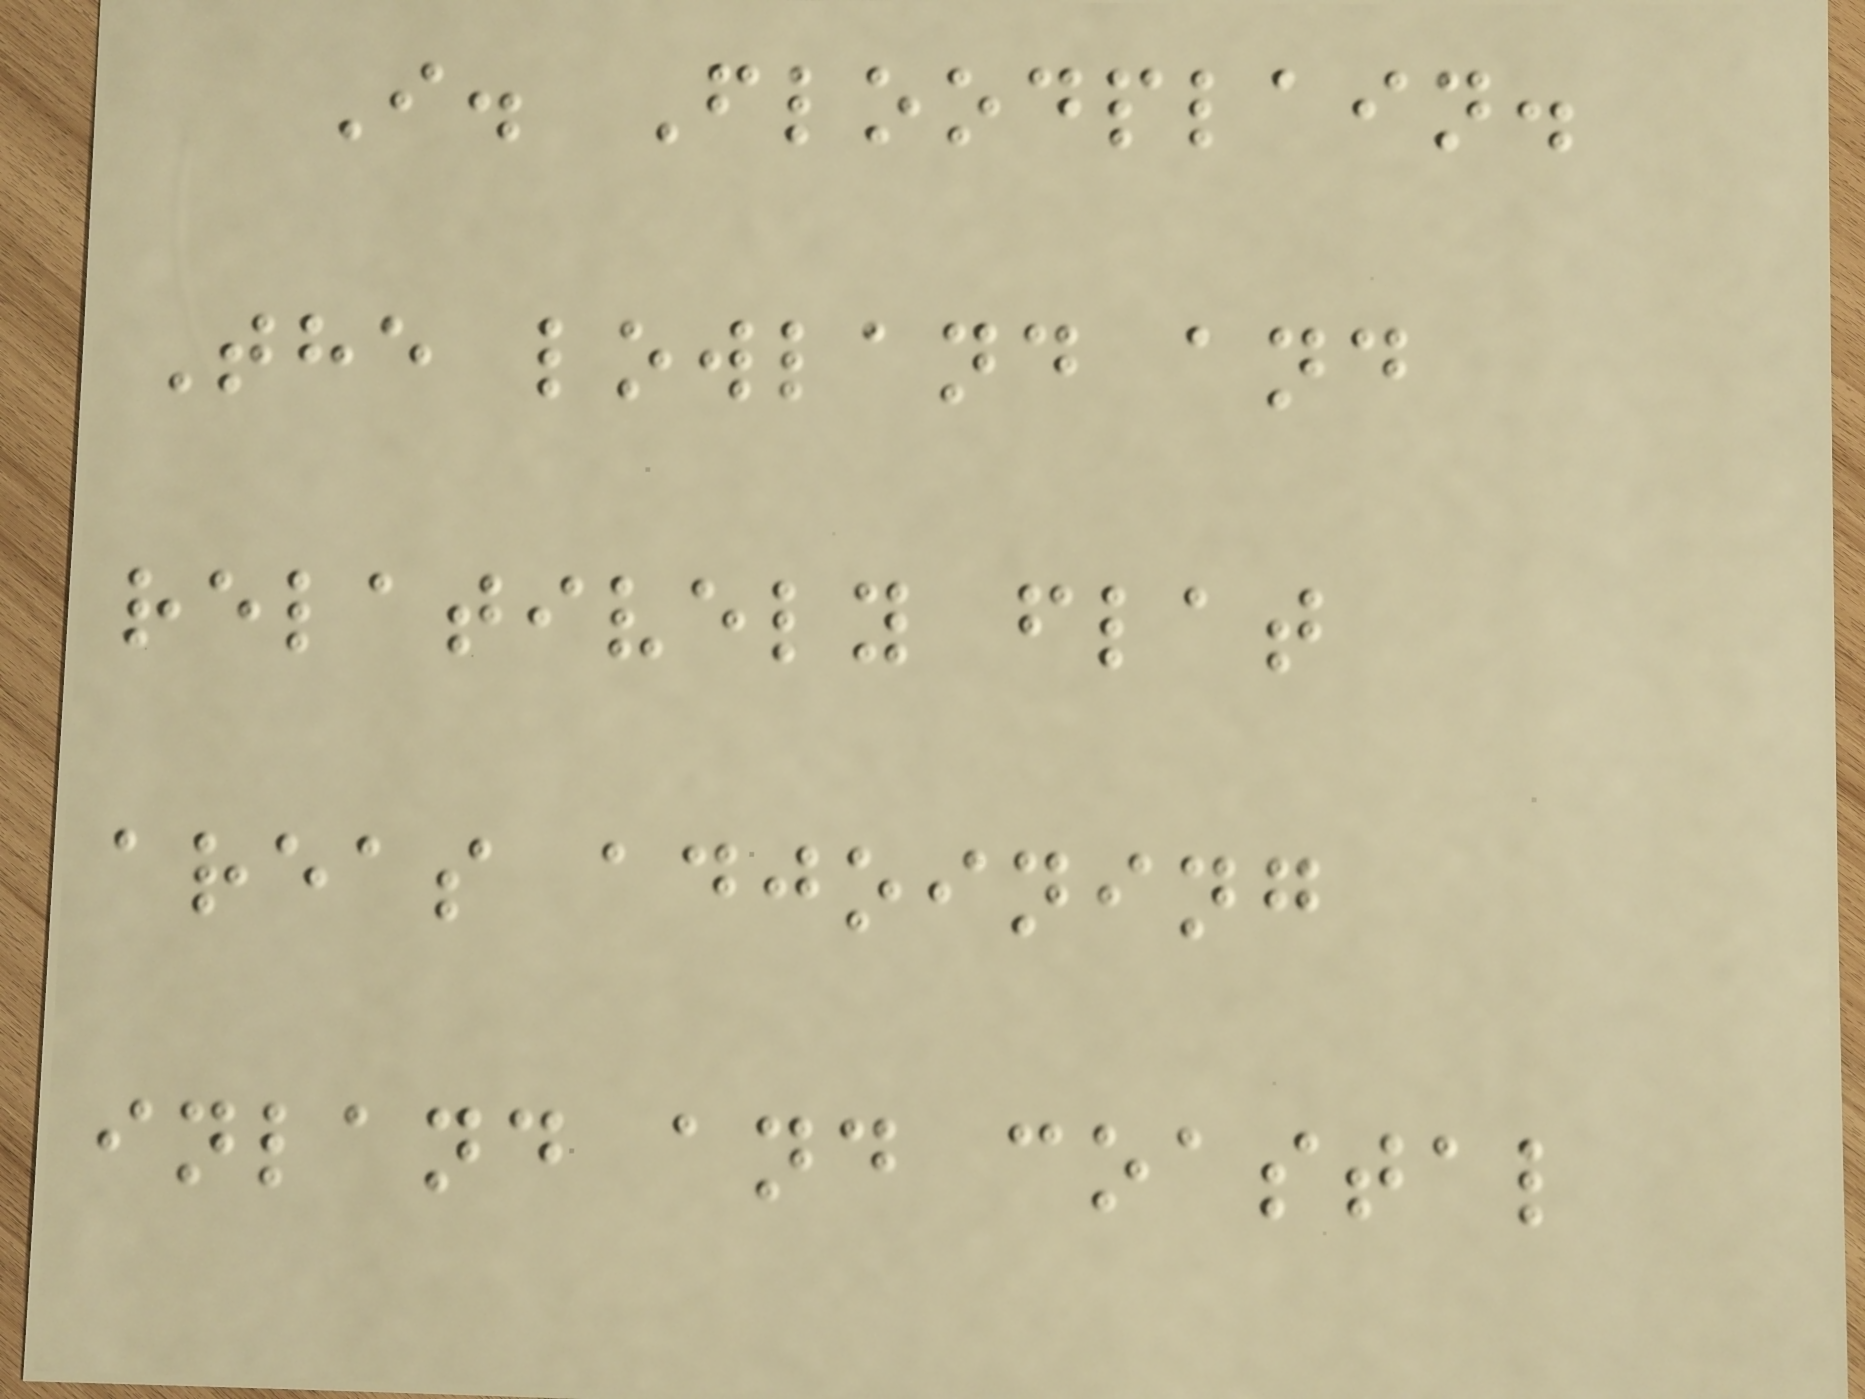I. Floodplain.
The lowland and
relatively flat
areas adjoining
inland and coastal
